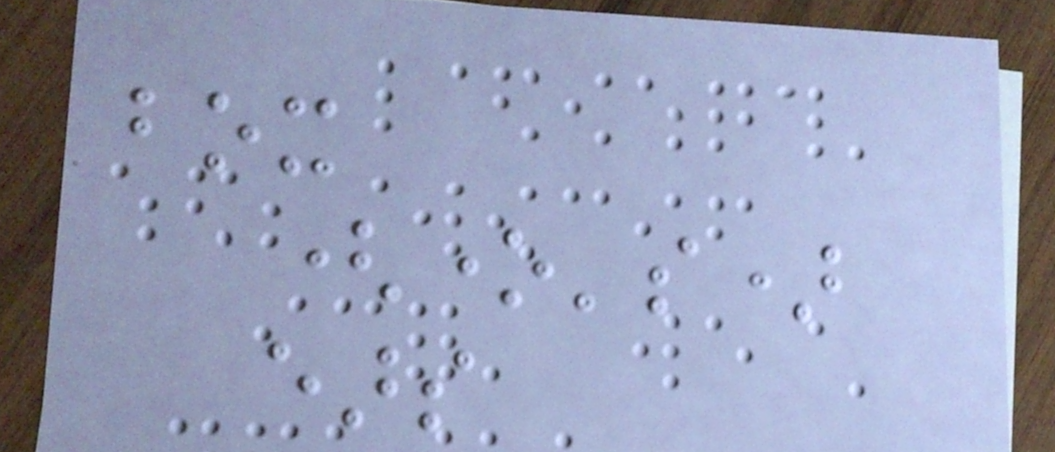box
(one's)
ears
